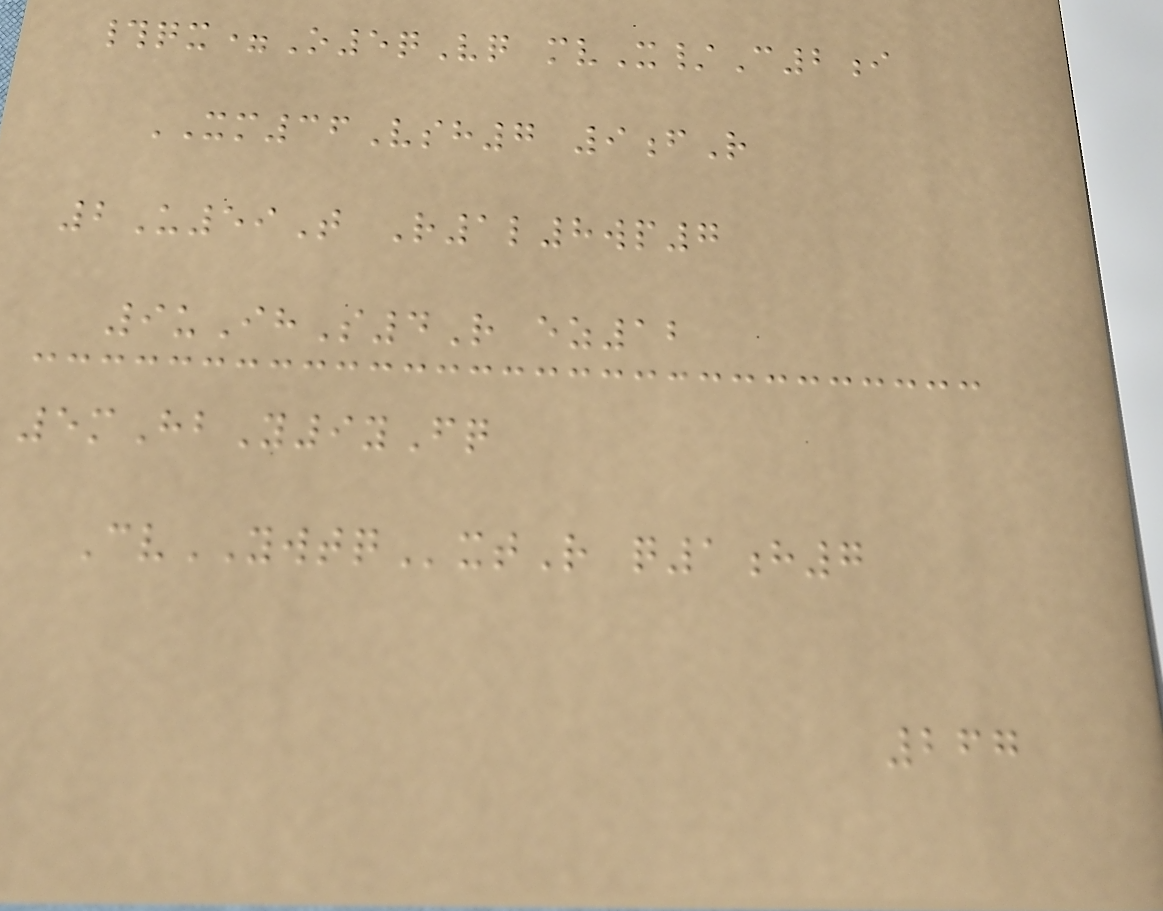#qx=O5qVq mvX/C2i
XM36Vsh7 9fR
2U59T R1l8wp7
9uIhS4R ez12
5mHbY9yFq
CvYWTQxtR q1h7
267
